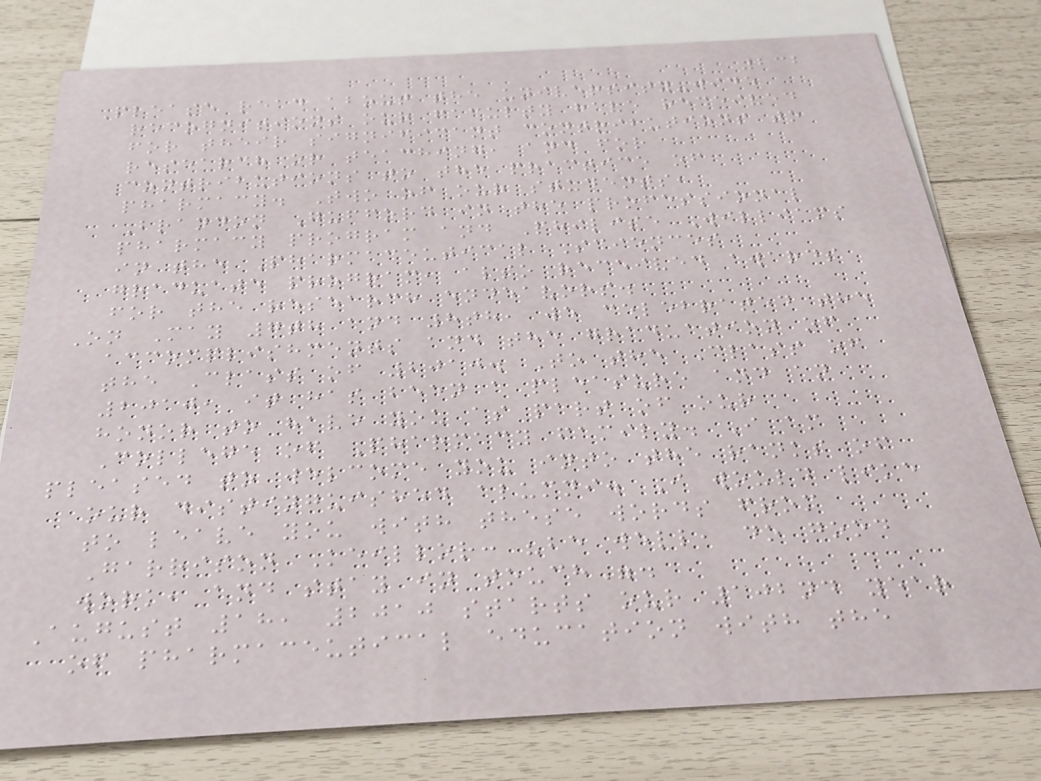232
Please read about the university-wide
recognitions our faculty have received
for their significant contributions to
research or teaching, and for
contributions to the practice of
pharmacy. Two of our students,
Brandon Gufford in the professional
pharmacy program and Philise Williams
in the Pharmaceutical Sciences
graduate program, also received awards
for the research endeavors.
On May 7th and 8th, we celebrated the
accomplishments and the graduation of
the Class of 2010. To the Class of
2010, it has been a pleasure and an
honor to have you as part of our
College of Pharmacy family. I am
pleased to welcome you into the ranks of
our distinguished alumni. I would like
to leave you with these words from
Garrison Keillor: "be well, do good
work, and stay in touch".
August 18, 2010 starts our 102nd year
of pharmaceutical education with the
